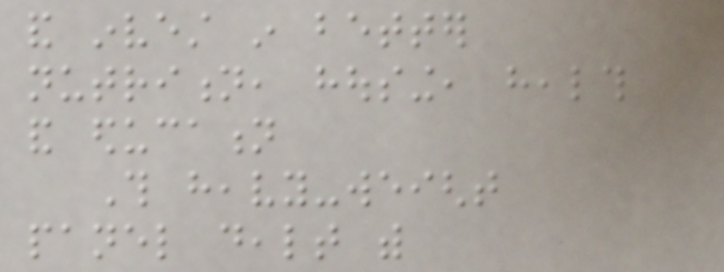and invest in better
nutrition, housing, health
and education
This heavy-weight
panel dealt with
